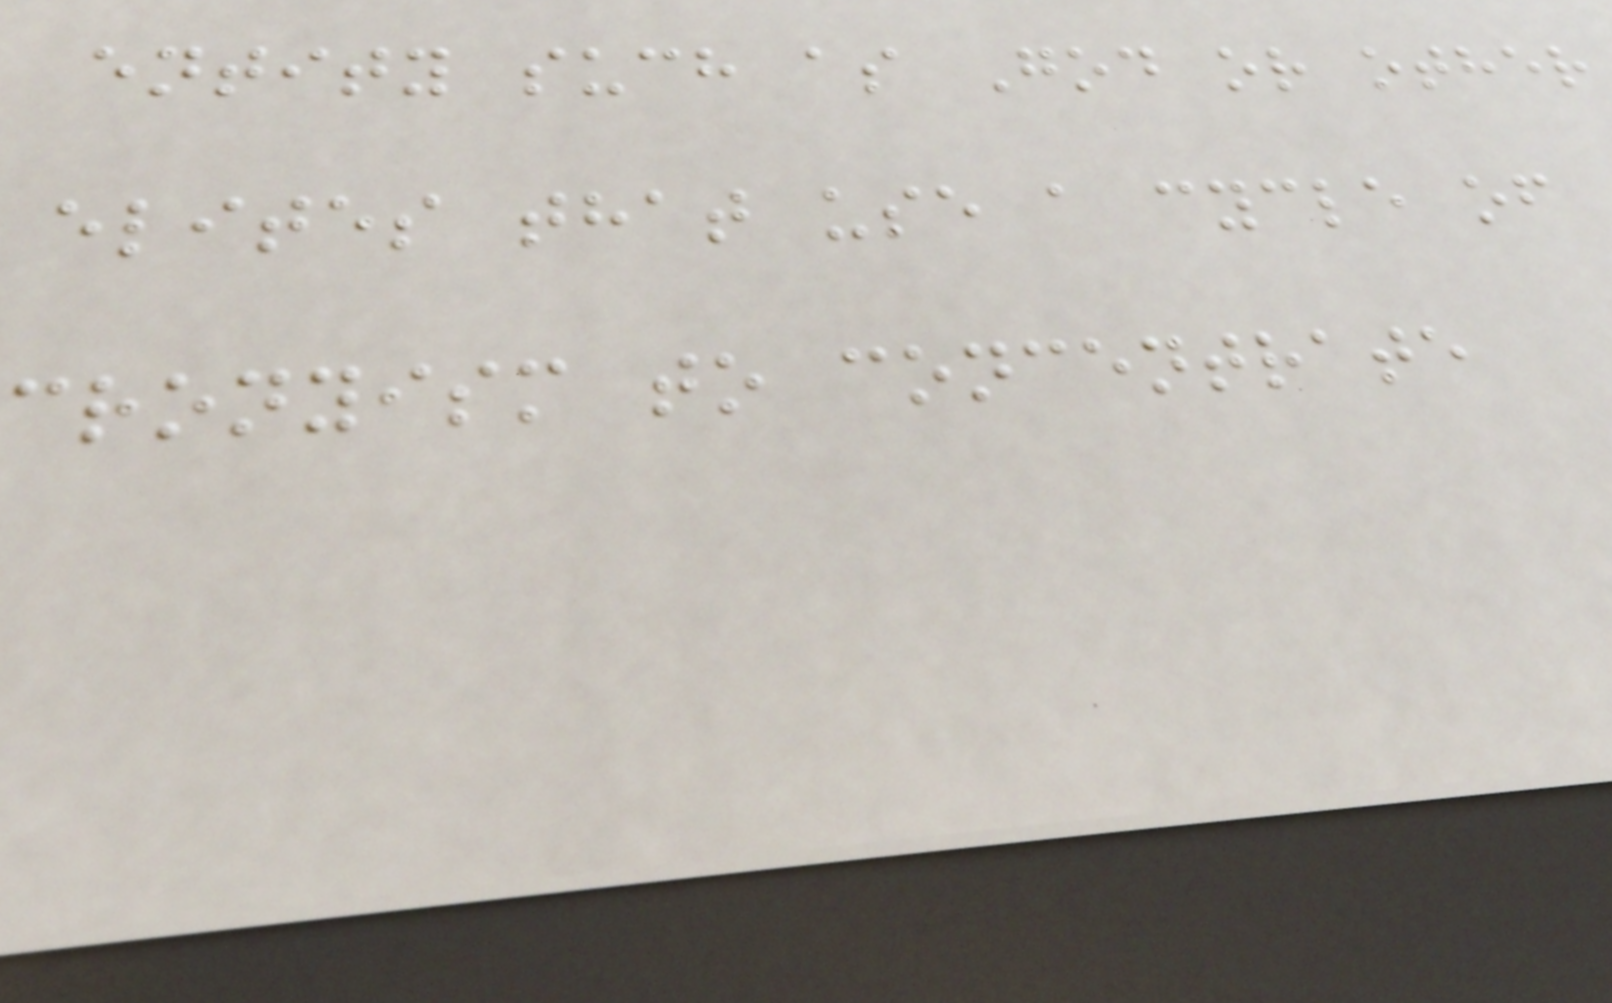entity such as God or other
elites that use a cycle of
cronyism to concentrate
